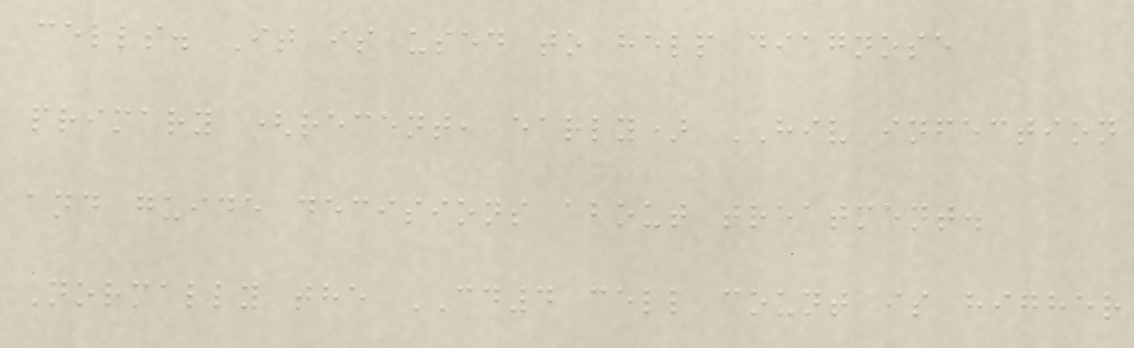cells. It is used to help diagnose
primary (recent, early) HIV infection
and guide decisions about treatment.
Normally the CD4 cell count is higher
